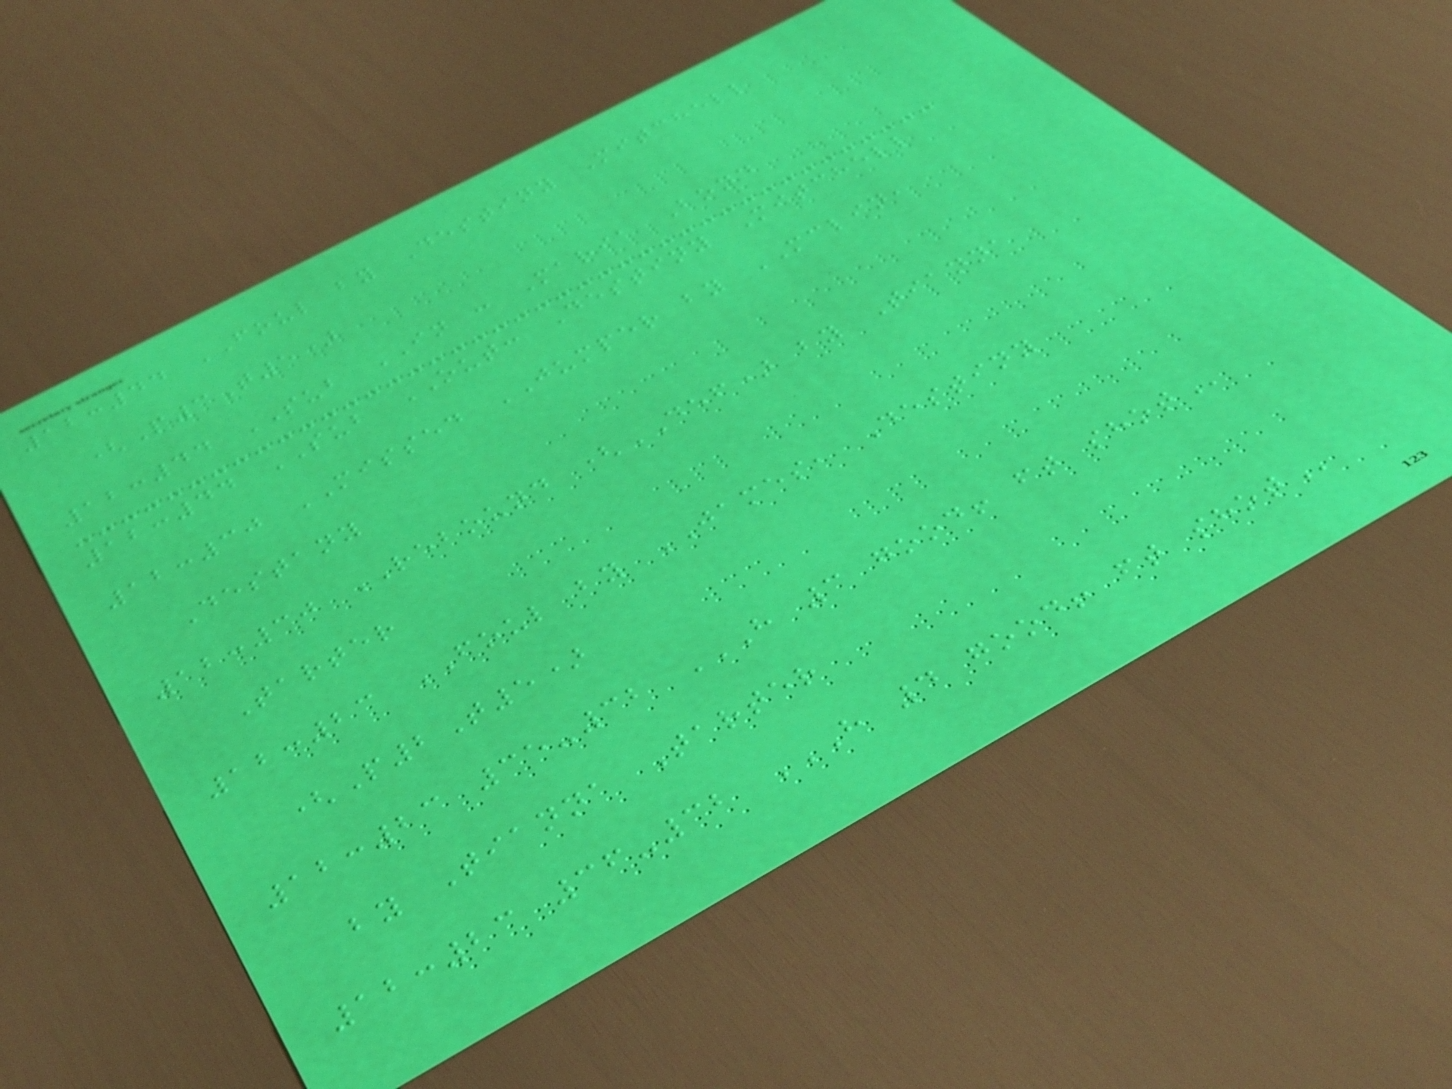12:44 FOUL by Destiny Mitchell
(P3T5)
12:44 SUB IN : Maria Bond
12:44 SUB OUT: Destiny Mitchell
12:30 MISSED JUMPER by MCLIN,
Destany
12:30 REBOUND (DEF) by Tianna
Tarter
12:23 FOUL by JAMES, Destiny
(P2T5)
12:23 35-32 H 3 GOOD! FT SHOT
by Tianna Tarter
12:23 36-32 H 4 GOOD! FT SHOT
